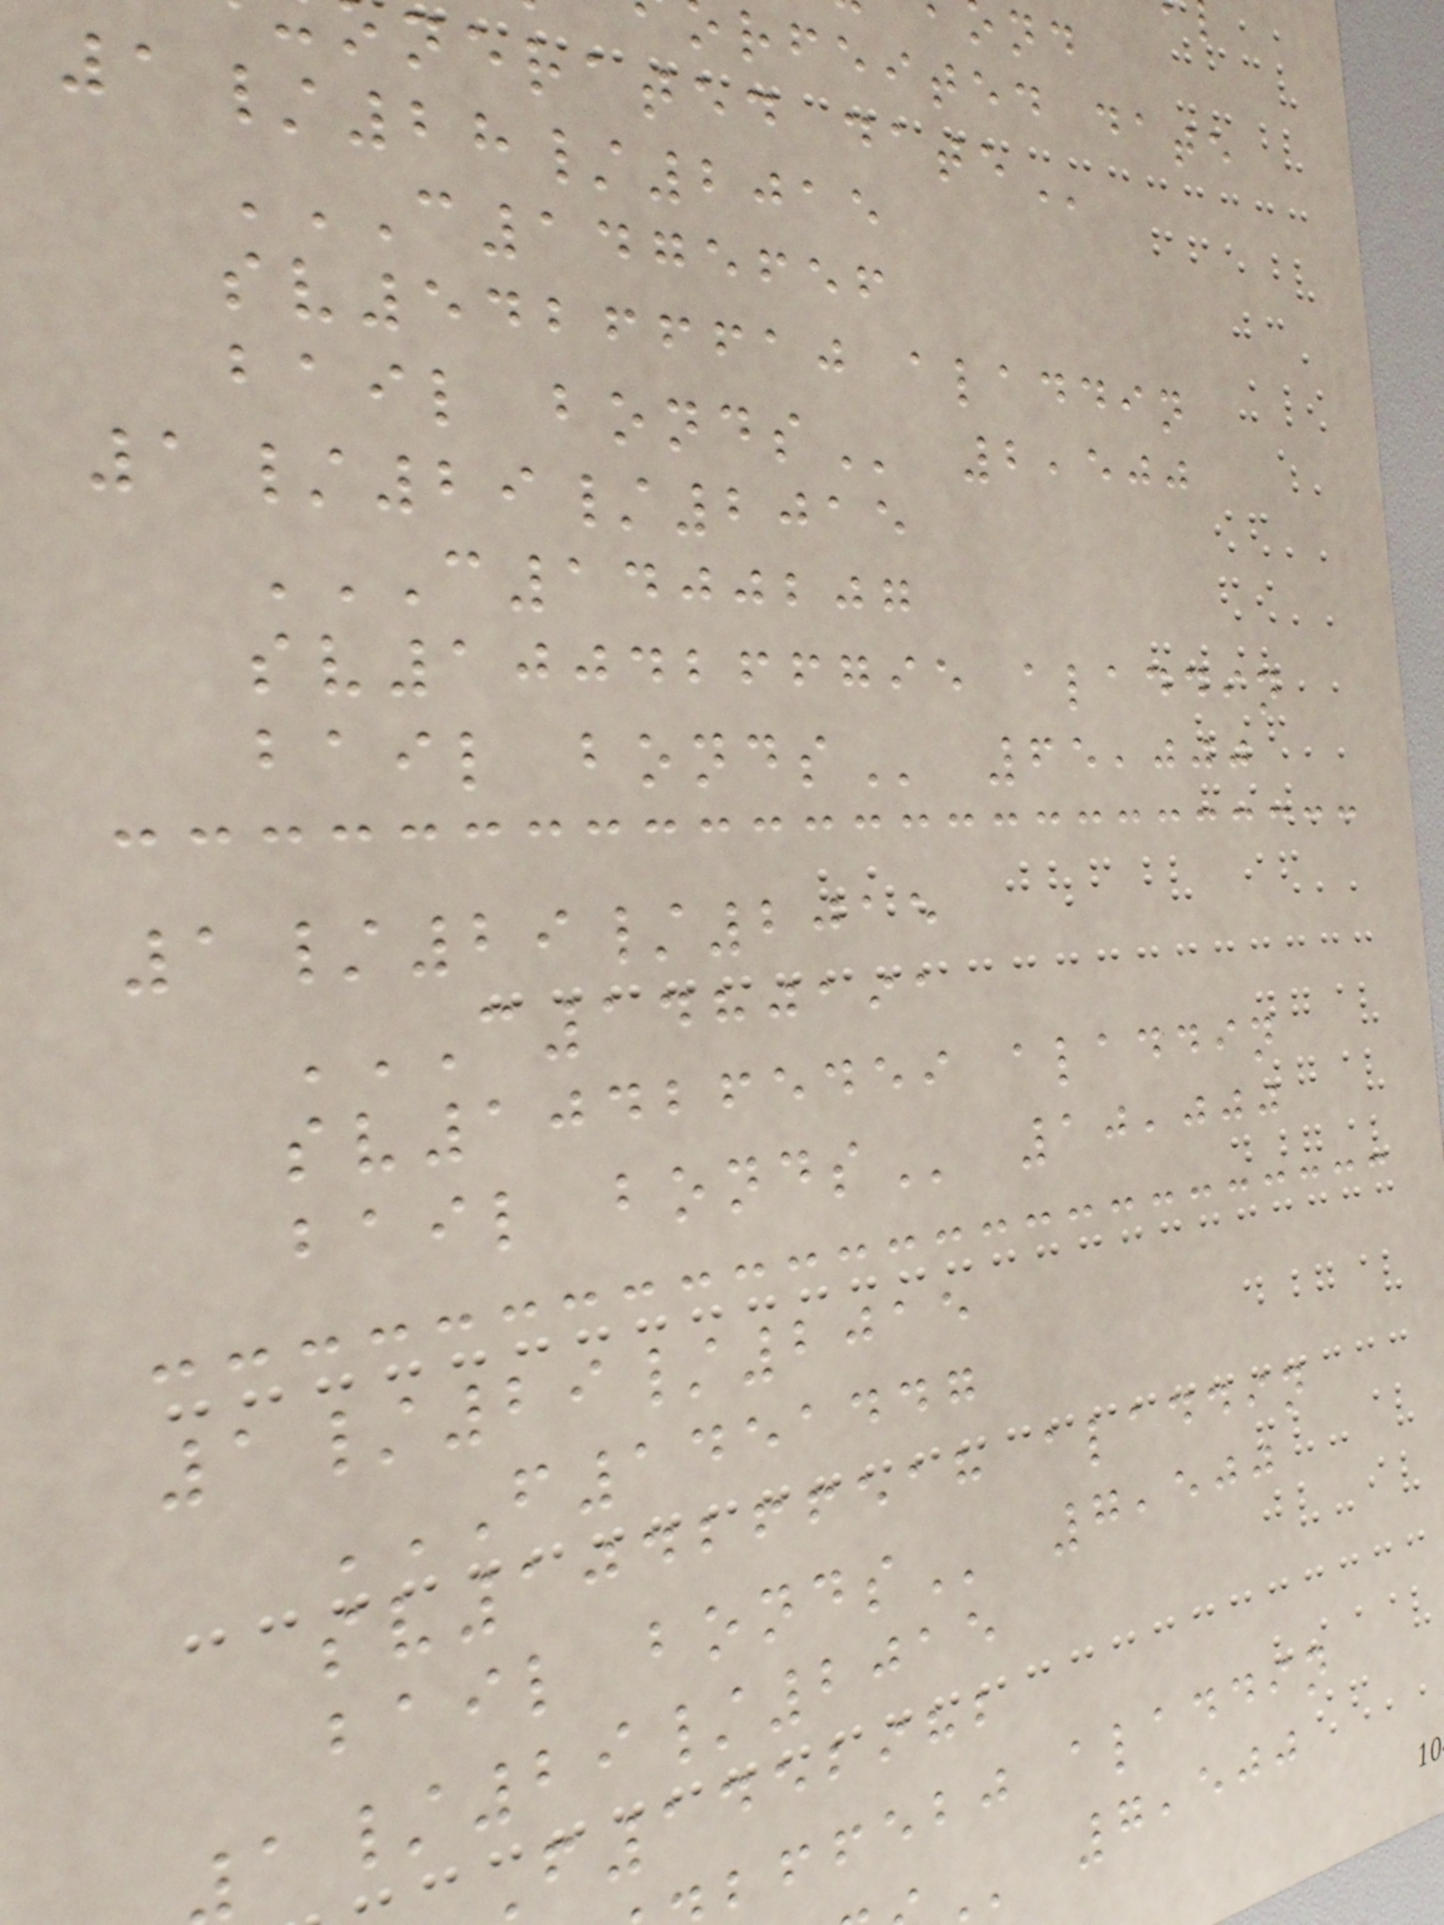rfeited date
nerated
1/28/2015
C1475656
sv54266610 aladdin
1/29/2015
C1400207
sv1004266795 aladdin
1/29/2015
C1480191
sv104265459 aladdin
1/29/2015
F1451447
sv104266518 aladdin
/29/2015
f1452982
ffebj aladdin
7,500
